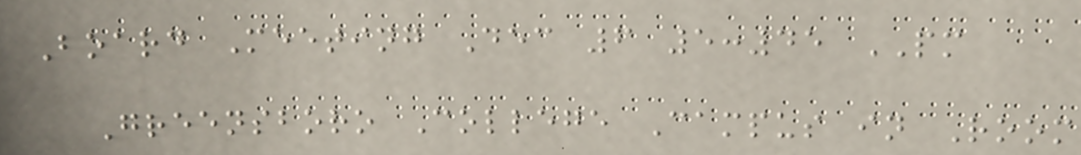Board Meeting Dec 6 5:45 PM
Greensboro College Campus in Room
